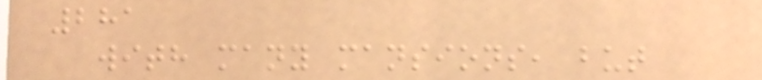281
with many mansions, but
